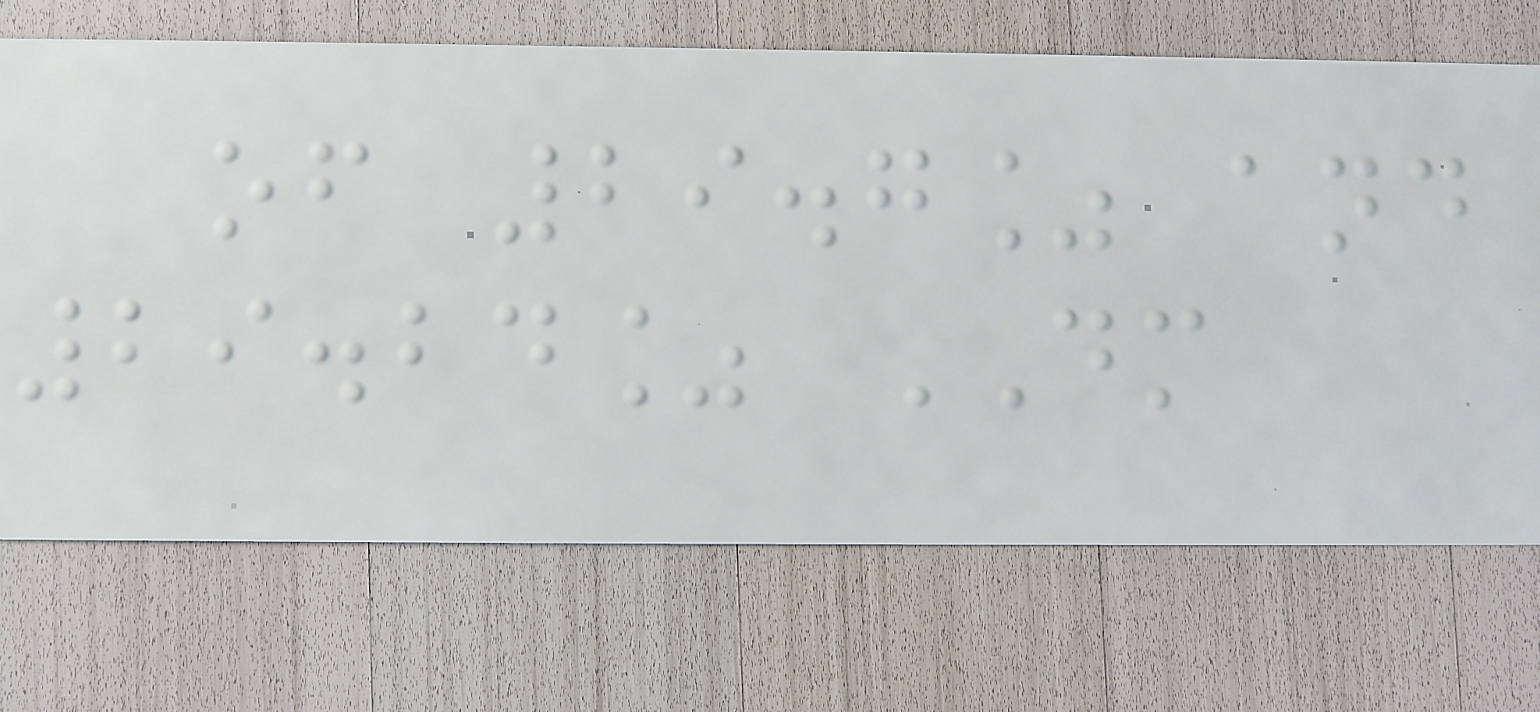of 29.7% and
29.24% DM
